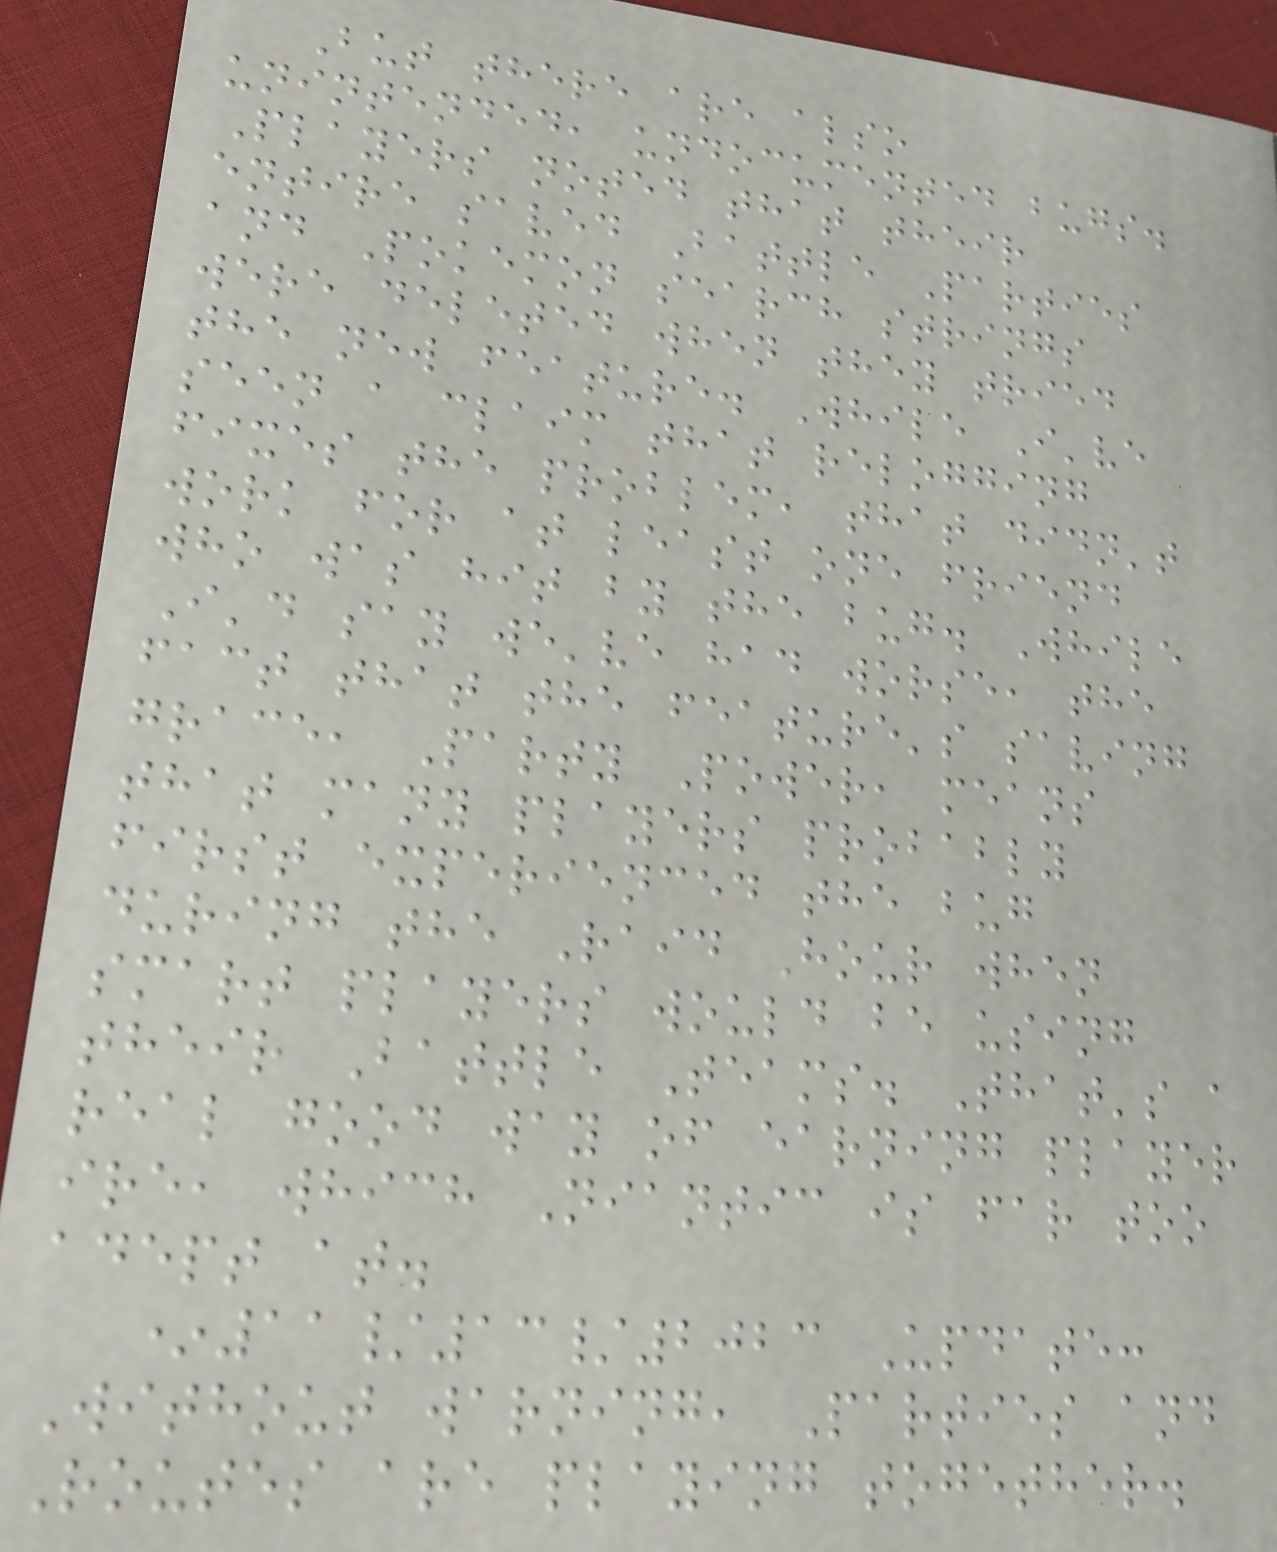But there are also
unintended, undocumented bugs.
Players noted that their
entire saved Battle Parties
and Pokemon search strings
were deleted when they tried
the new feature. While I've
seen a claim that relogging
fixes the problem, that didn't
work for at least one friend
who was hit by the bug. While
I'd say we've had worse, the
fact that the feature's saving
grace, Party Power, means
that many players probably
first experienced the bug
during the Raid Hour when
smart players would be using
their Battle Teams. That's a
real good way of earning player
ire, which Niantic is far too
adept at.
*11/13/2023 Update:
Without warning, Parties and
Routes are playing together.
